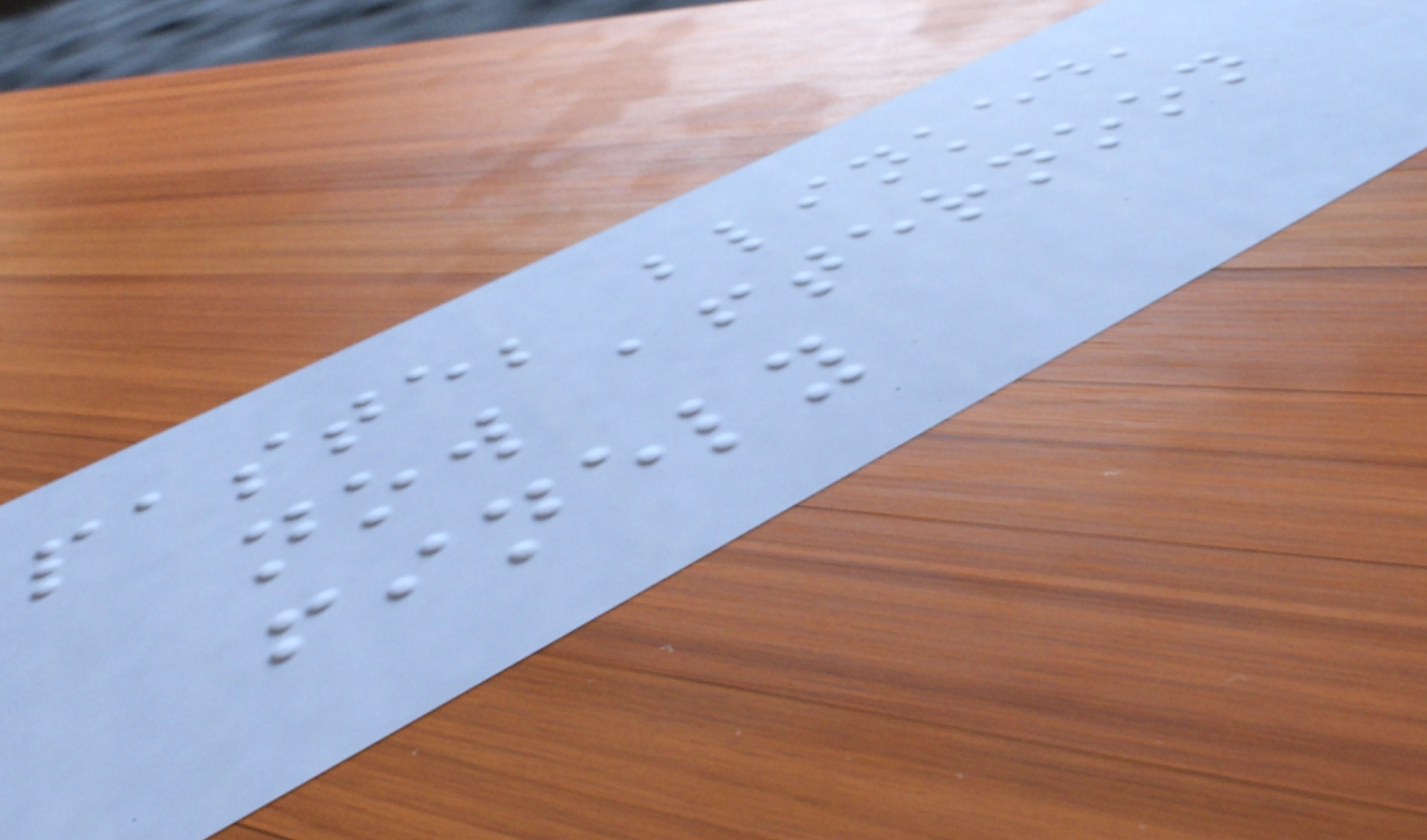paste; blinked,
now afternoon
finely
